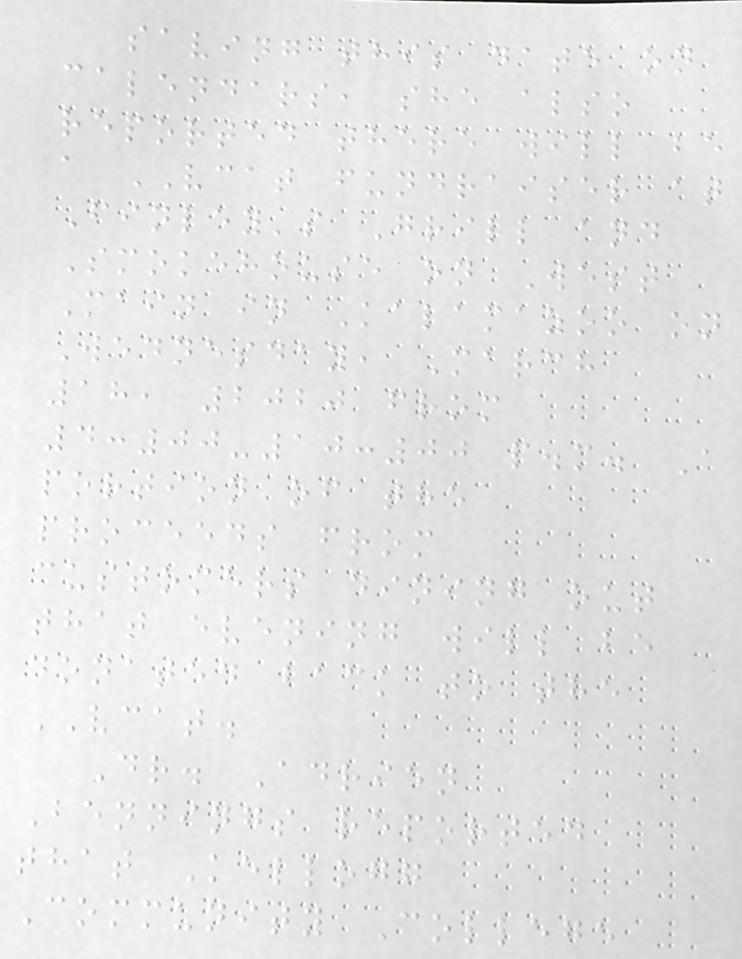saving this date on
calendars, she also
reported there will be
a VCAT fundraiser at
Finley's Grill and
Smokehouse on West
Main in Kalamazoo on
Wednesday, March
18, 2020 from
4:00-10:00 p.m. A
portion of the
proceeds from
customers dining out
that evening will be
donated back to the
VCAT.
Dr. Adrien
Bennings reported
that Kellogg
Community College
